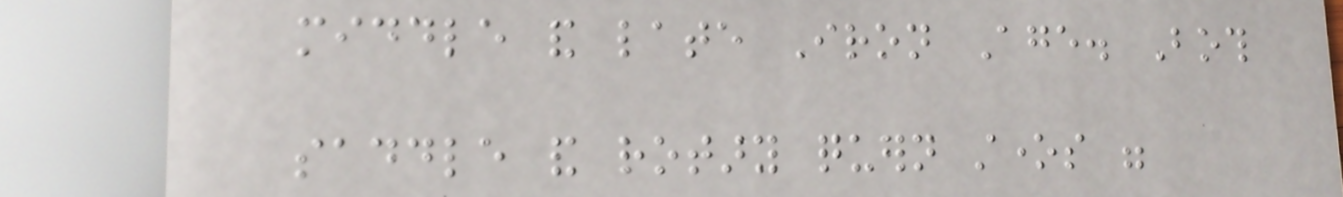middle and late Iron Age. Both
saddle and rotary quern stones were
